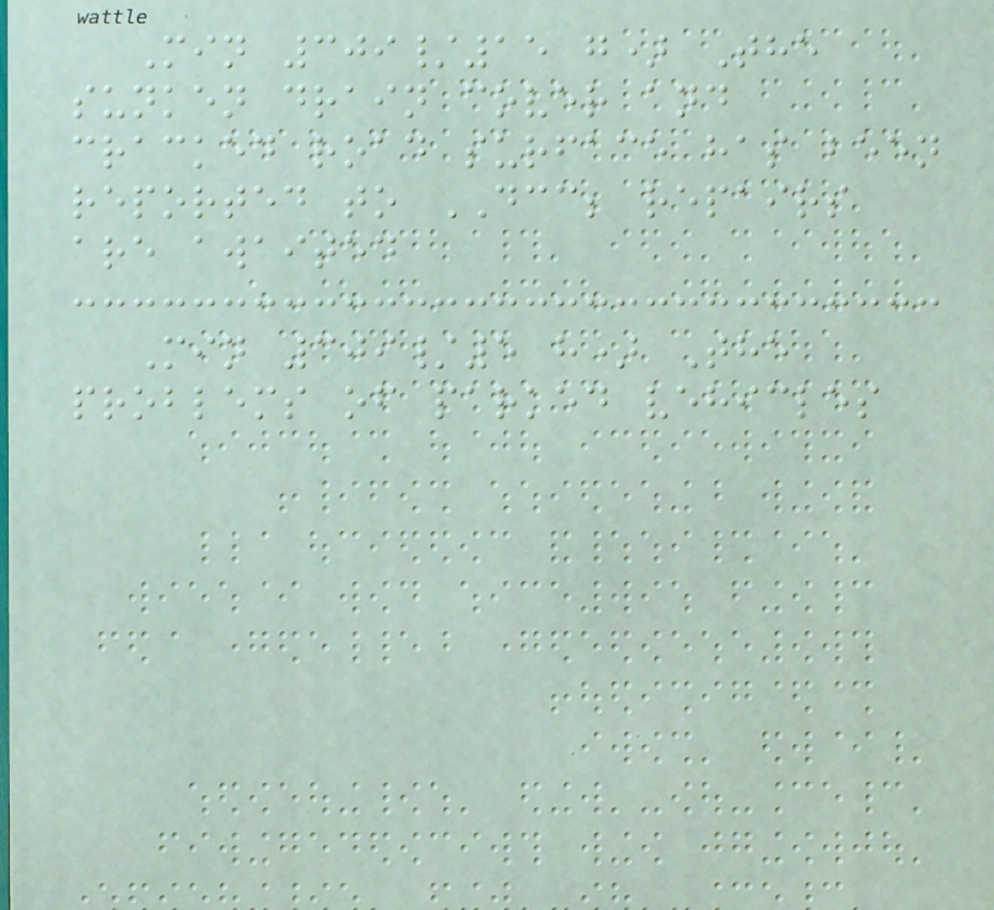Min 309/15 g) The
sunken drain cover and
cracked road surface has been
reported to DCC; repairs
are awaited
Min 309/5 h) The
problems of parked vehicles
